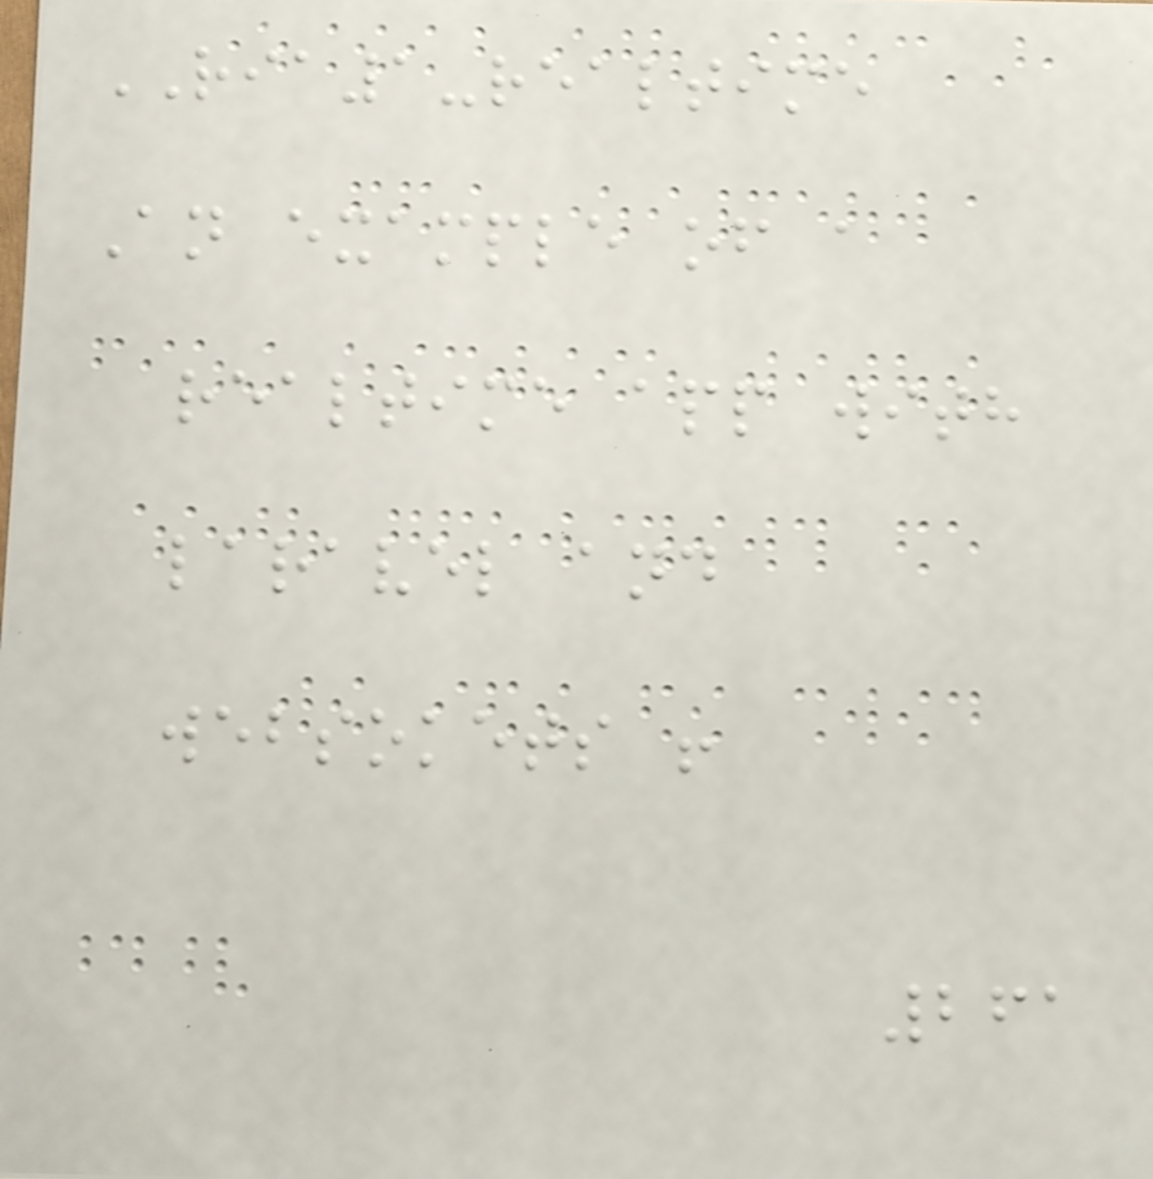RIA1-realtime
An example of a
realtime app with
laravel and
websokets !
261
